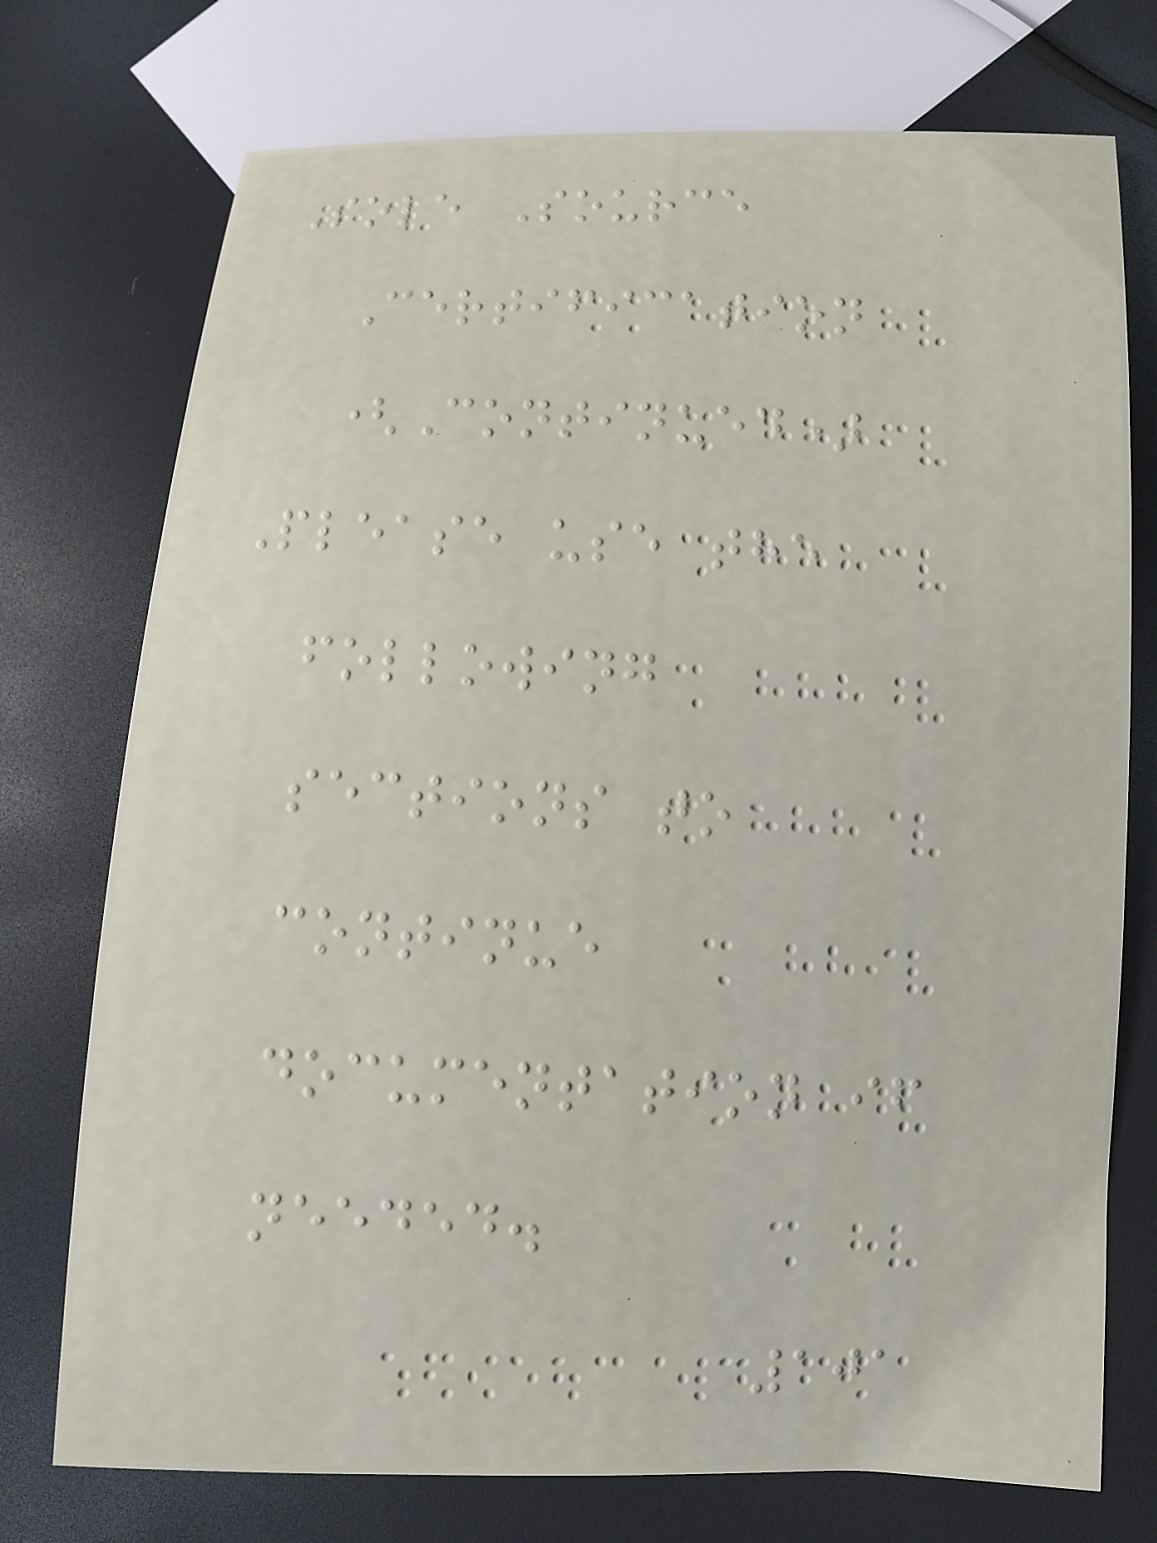Sole Source
Certification
(Continued)
Please use the
following
sections to
continue
documentation if
needed.
101
